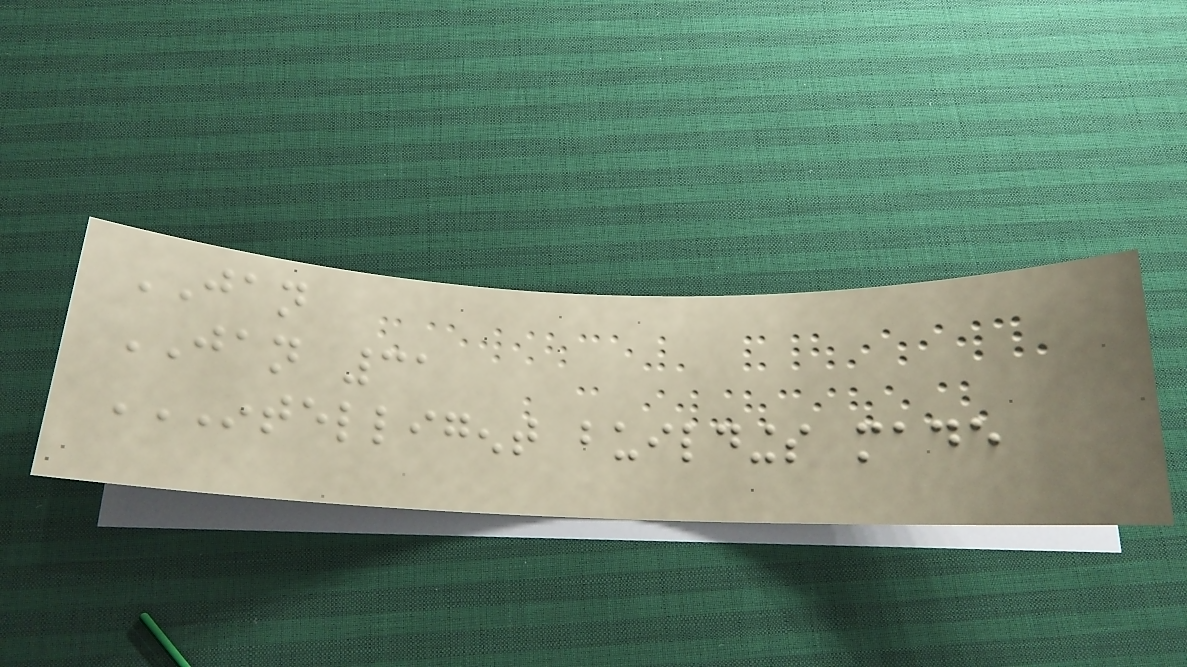JAN
JAN 31
INTELLIGENT BUILDINGS MADE
